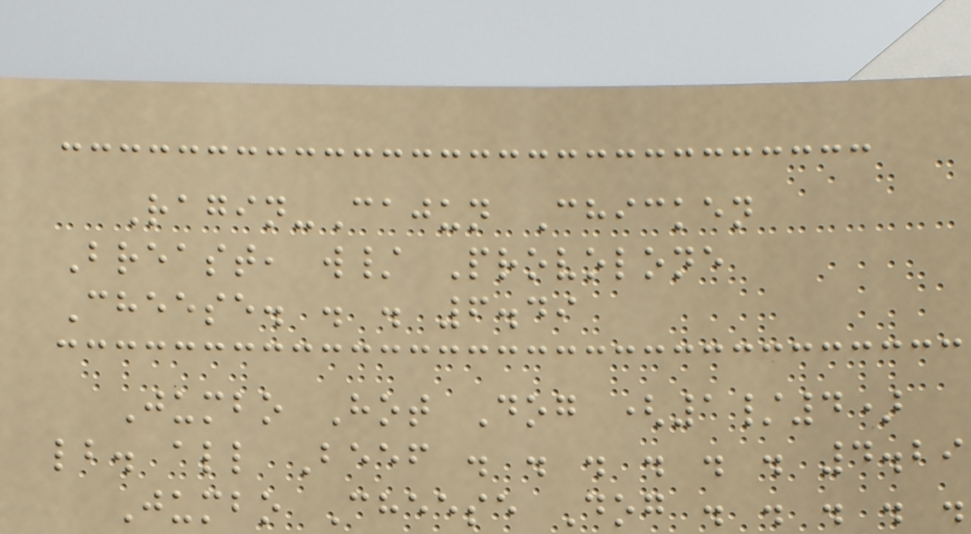Ragin-Cajun Chicken
Breast, w/ Provolone
Cheese. . . 6.49
Jumbo Hot Dog (1/4)
lb. all Beef . . . . . . 4.29
Jumbo Cheese Dog . . . . .
